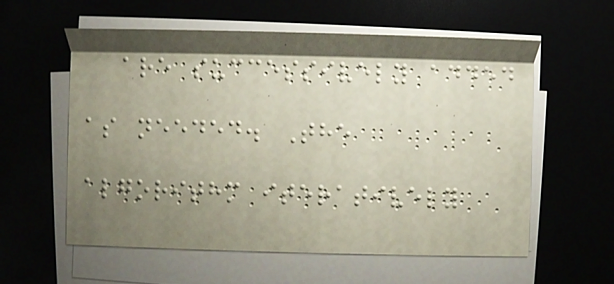are successively added
as needed. The
algorithm iteratively
